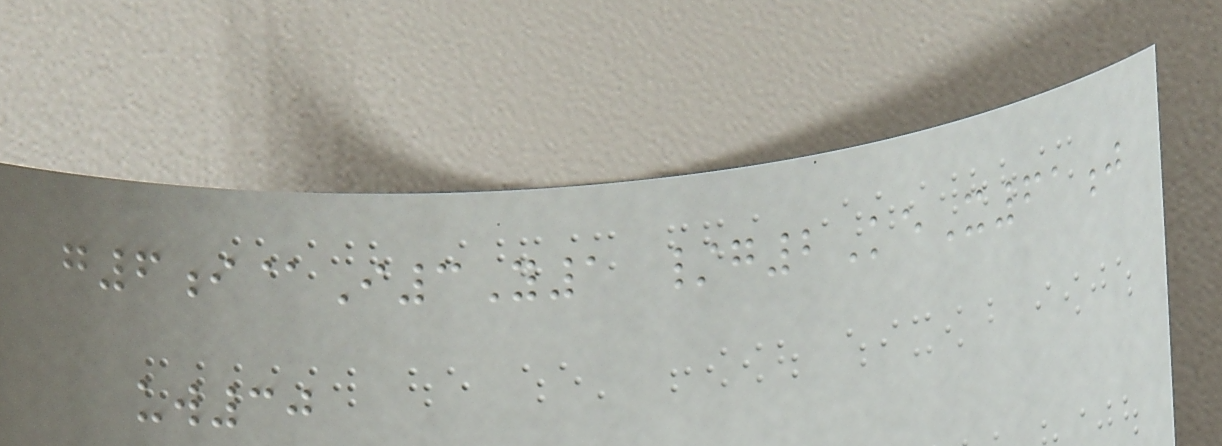g6i@I3Y1 /g2KeX61j
uw30
